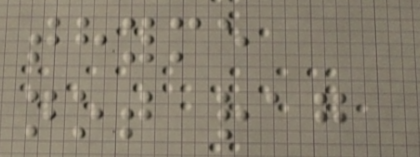thyme
not rag
